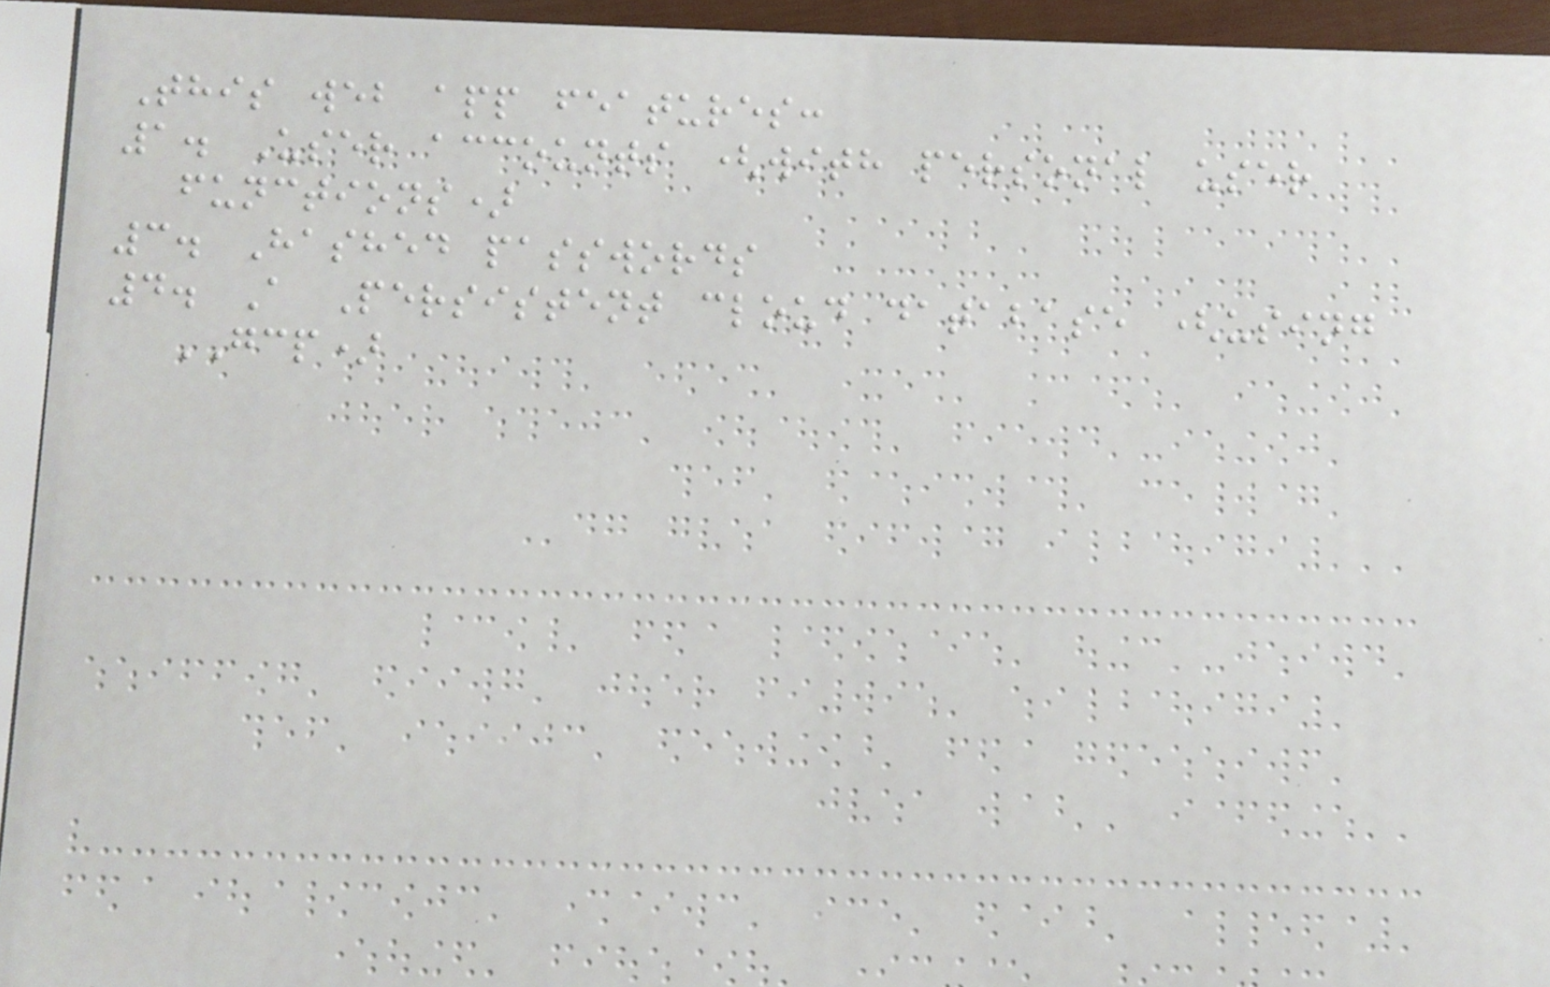This web app features:
1. User accounts (with personal user
functions)
3. Hashed passwords
4. A Persistent cloud database (using
GCP)
